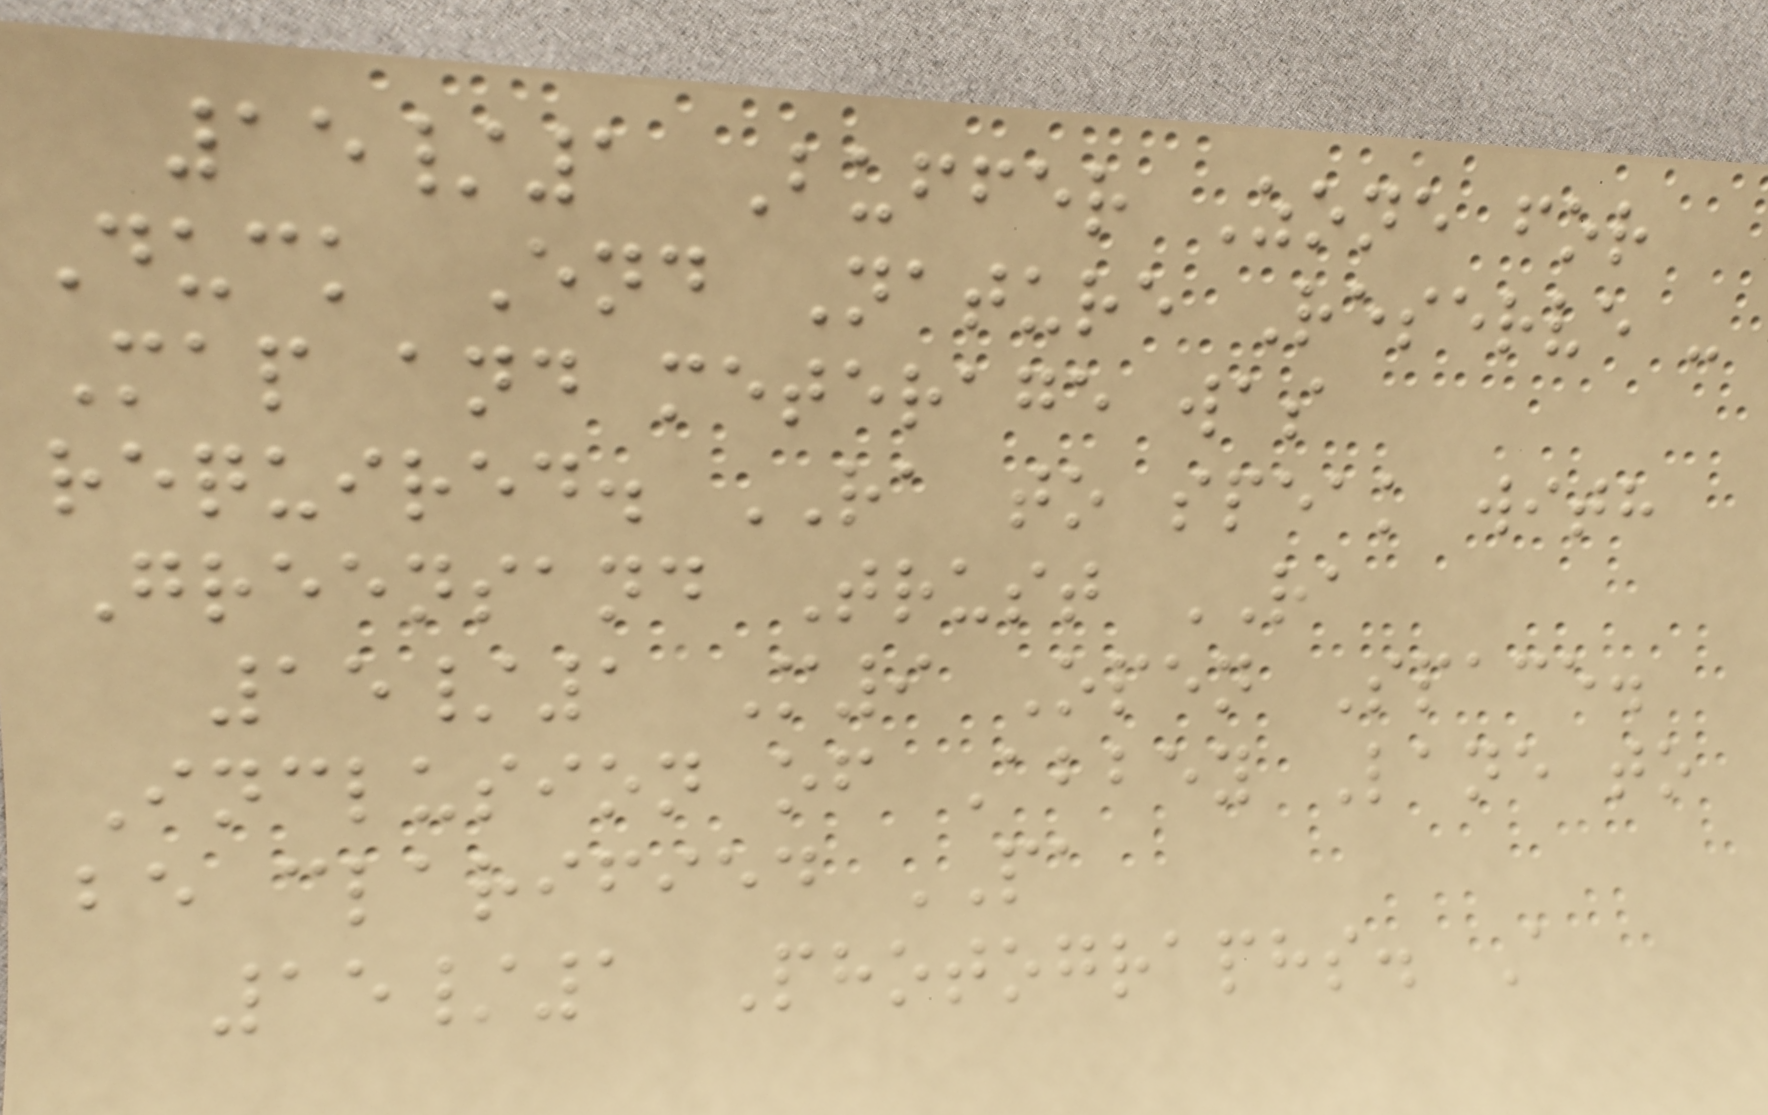15/1 Buffer Zone for
Duck End Nature Reserve -
Map and meterage was
required. RA to speak with
Greensand Trust RA
15/1 M9 Open Space.
Inclusion of Abbey Lane to
be clarified PA
15/1 Photographs. A
